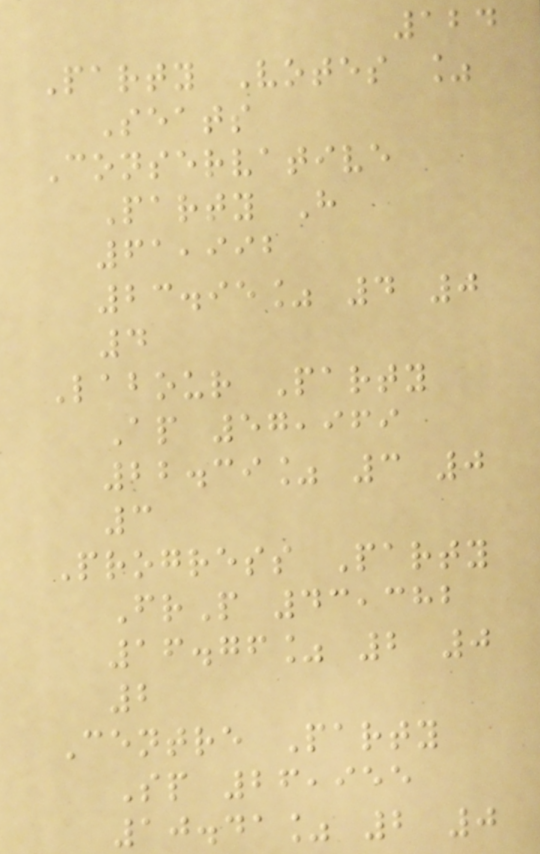124
Party Votes %
Seats
Conservative
Party H
61,992
23.95% 4 0
4
Labour Party
Ap 57,969
22.39% 3 0
3
Progress Party
FrP 43,382
16.76% 2 0
2
Centre Party
Sp 26,955
10.41% 2 0
